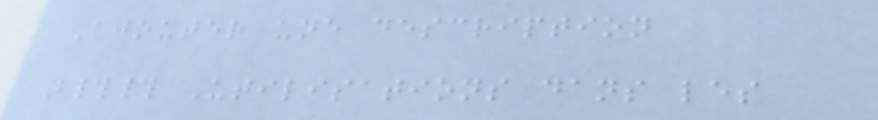Ajouter une description
n## Utilisations dans les
